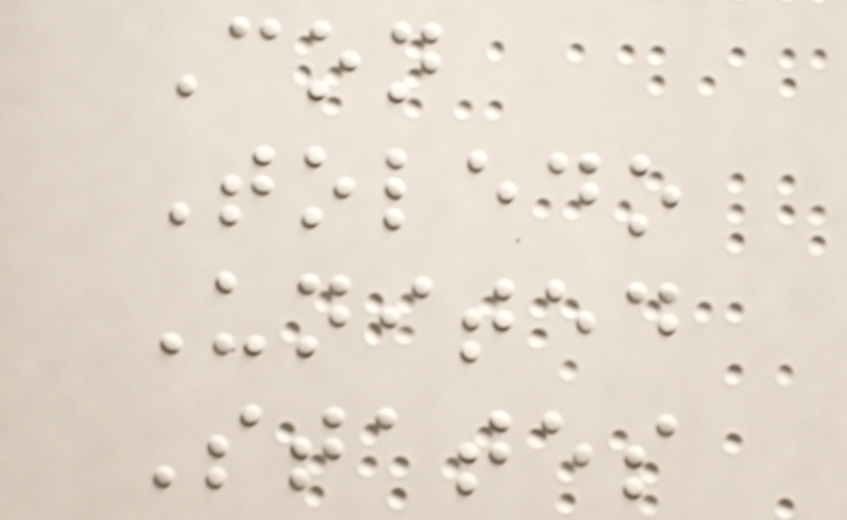Con
Toledo
United
States
